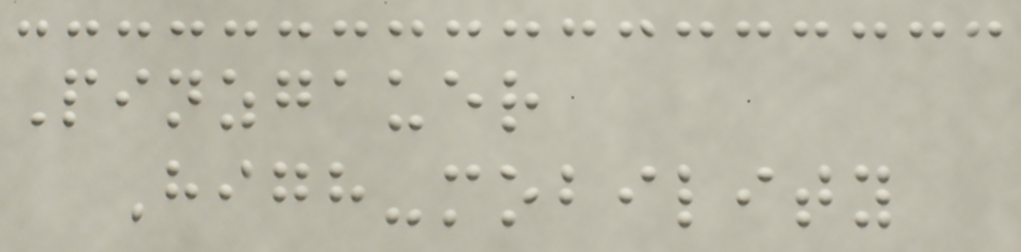Pinzgauer
High-mobility
